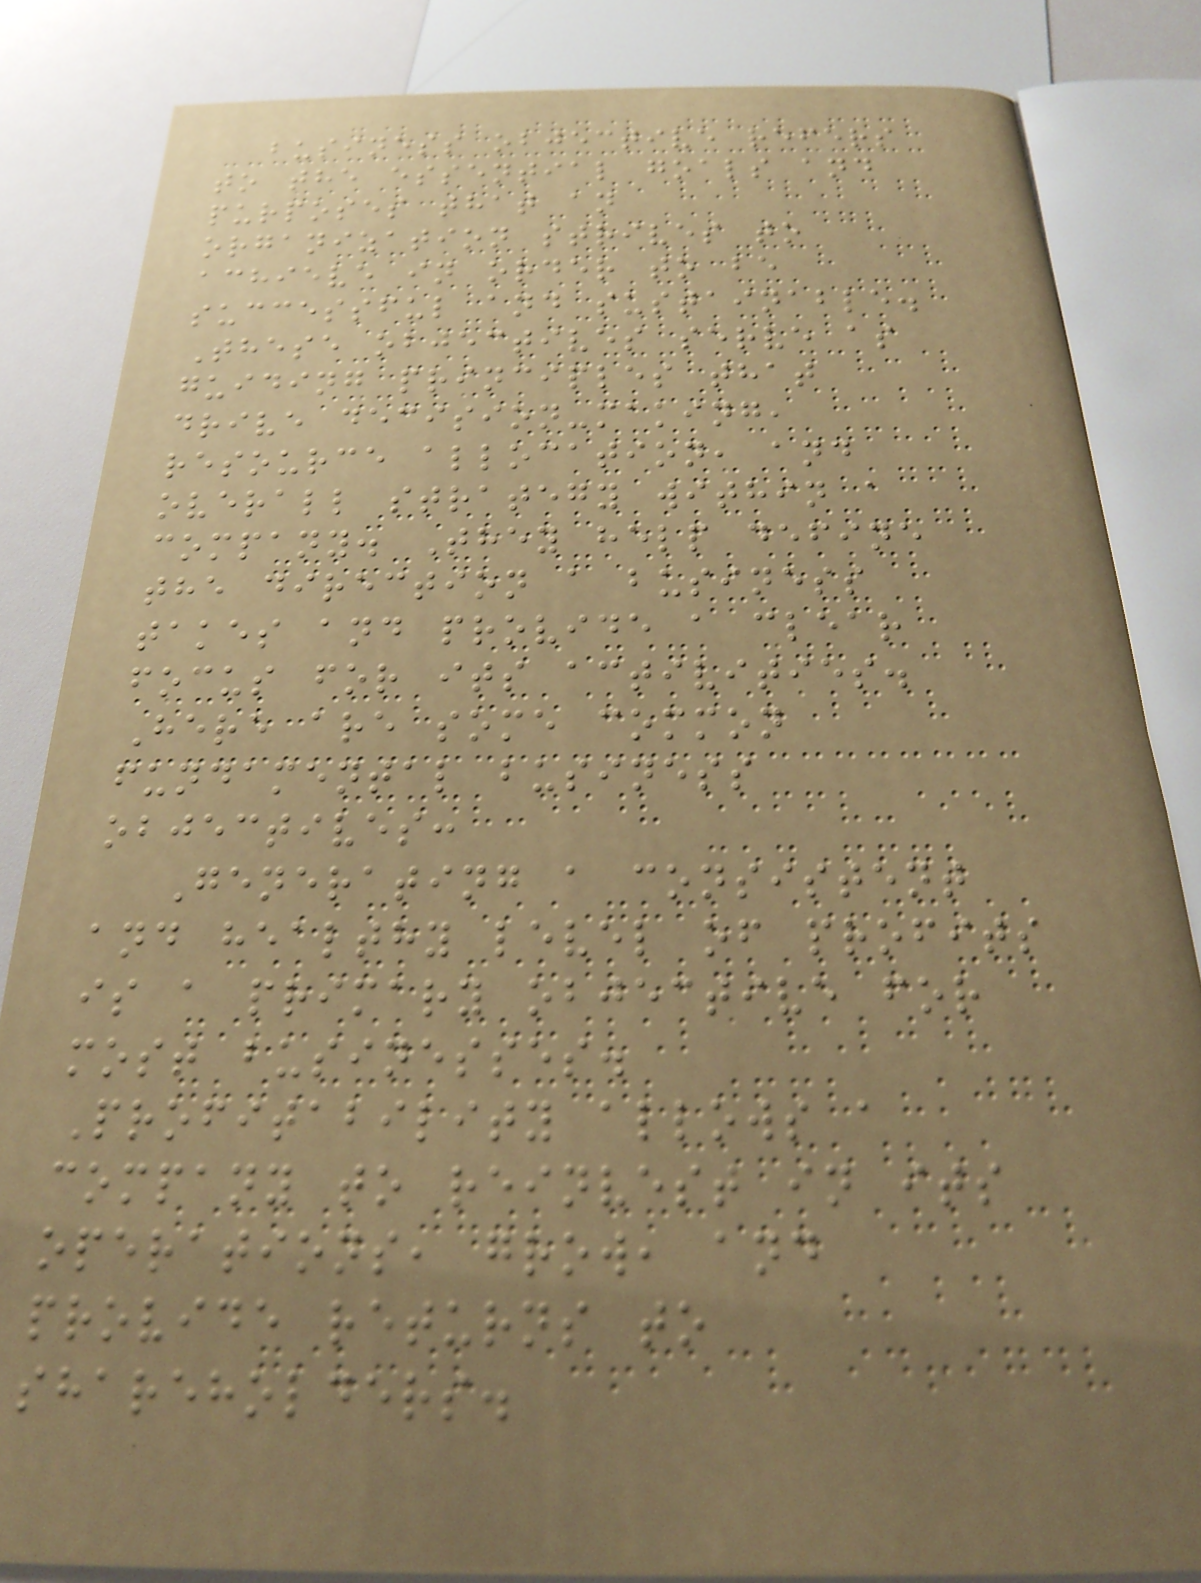business objective refers
to the essential goals and
purposes that an
organization strives to
achieve in order to be
successful and sustainable.
These objectives serve as
guiding principles that
drive decision-making,
resource allocation, and
overall strategy within a
company. They help define
the direction a business
takes and provide a clear
focus for its activities.
Here are some common
fundamental business
objectives:
Generating a consistent
and healthy level of profits
is a primary objective for
most businesses.
Profitability allows a
company to reinvest in its
operations, grow, and
provide returns to
shareholders.
